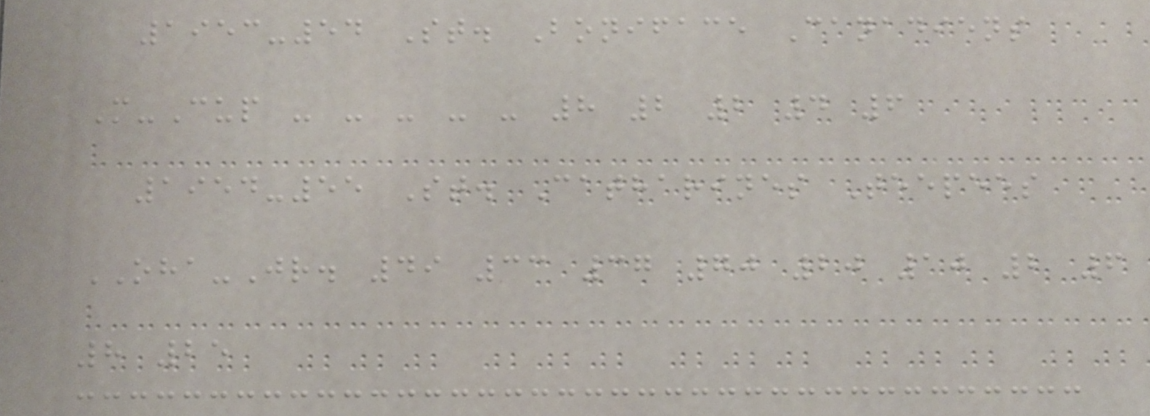1953-54 St. Boniface Canadiens
M-Cup - - - - - 8 2 2 4 6
1954-55 St. Catharines Teepees
OHA-Jr. 49 33 37 70 20 10 2 6
8 25
